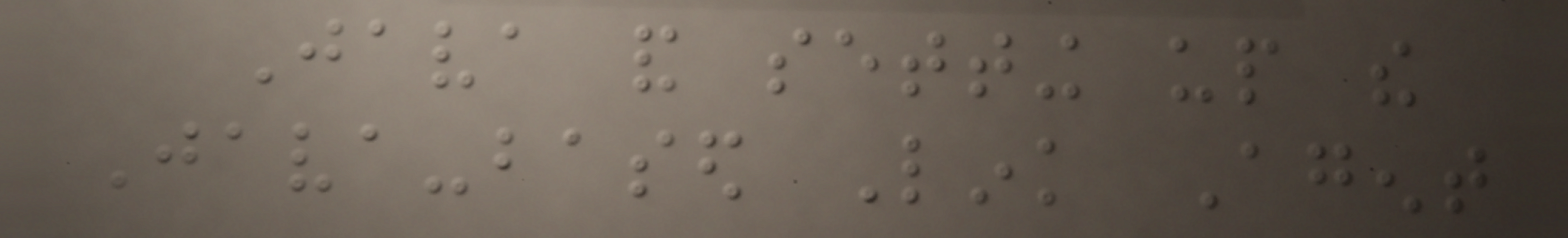Java and setting up the
Java-based Link Agent
